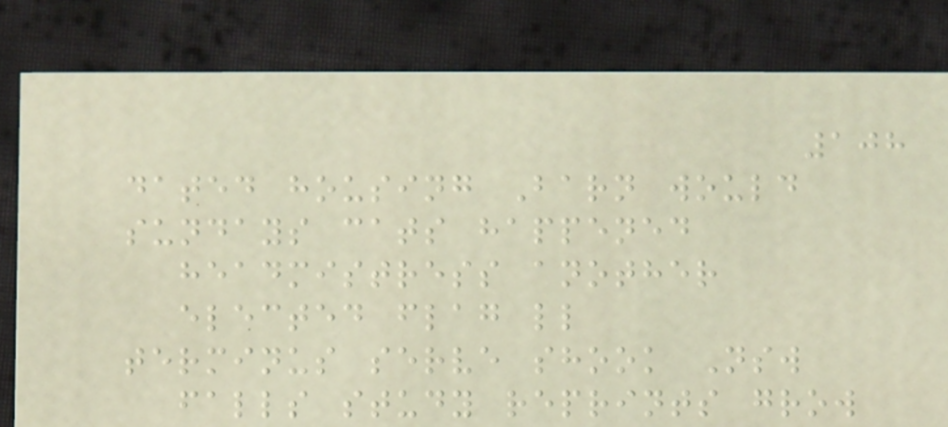108
dated housing Barn would
sundays cats happened
headmistress another
elected flag ll
terminus serve shook Nsw
falls study reprints grow
